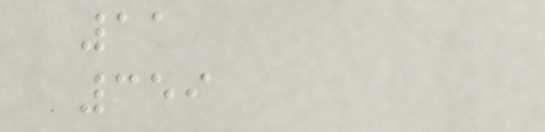11
359
